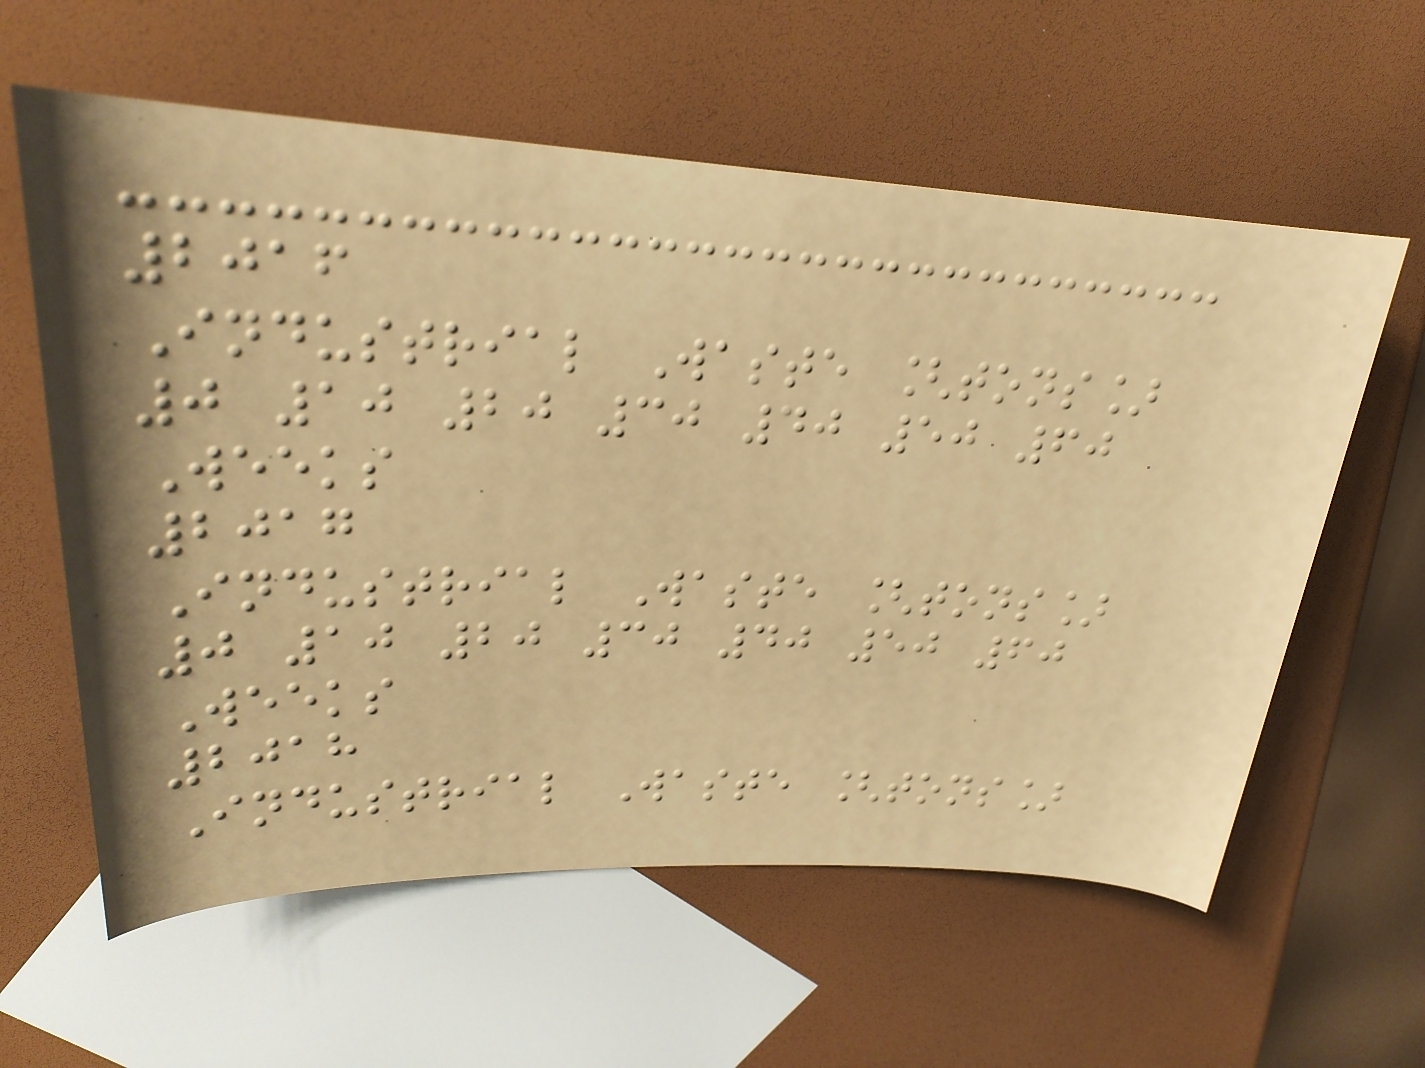2016
Industrial Waste [tons]
0 10 20 30 40 50 60
Weeks
2017
Industrial Waste [tons]
0 10 20 30 40 50 60
Weeks
2018
Industrial Waste [tons]
